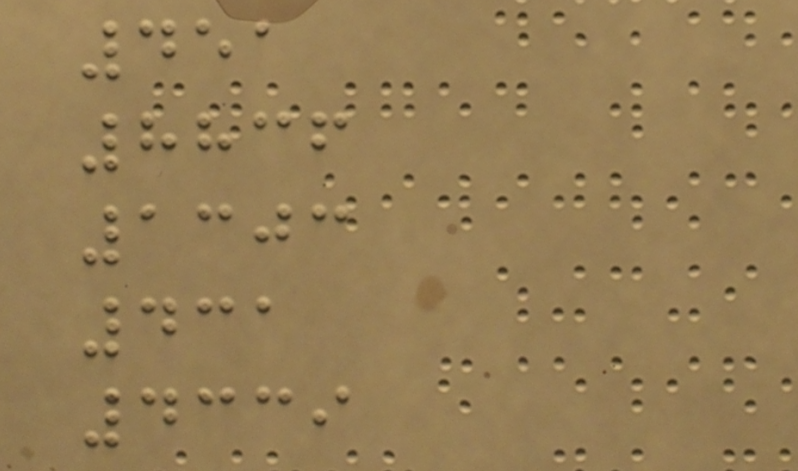451
8836
1303
431
4339
